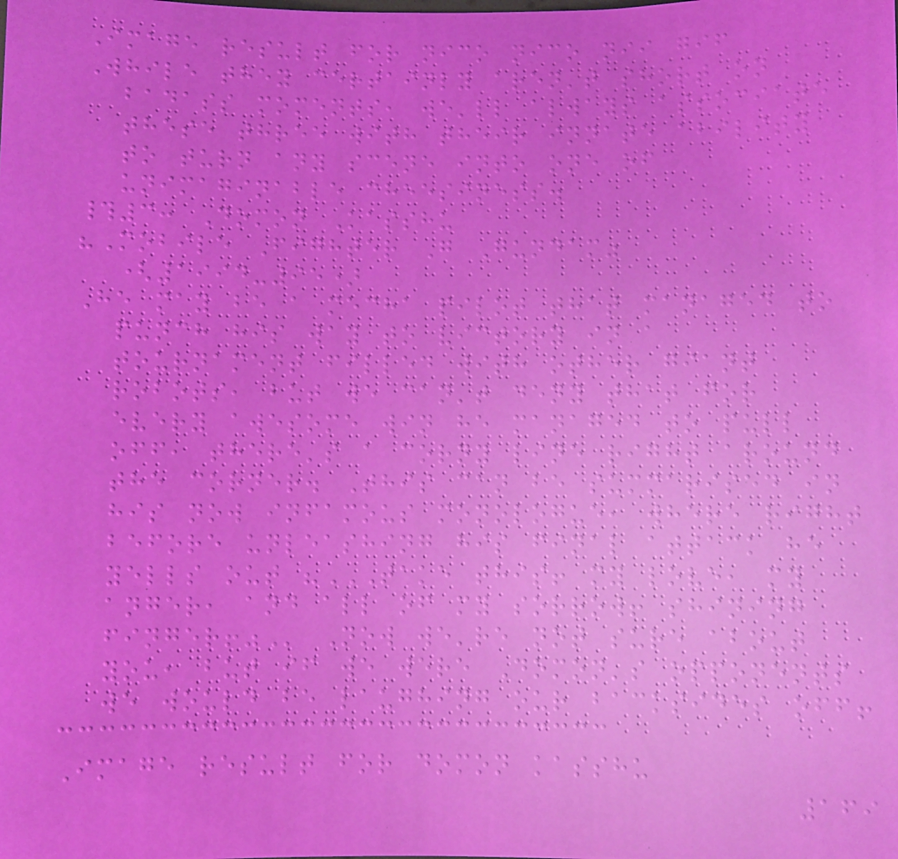Image result for nico nico nii gif
While they certainly aren't short on
badass moments, we'll always associate
these three with their innate ability
to turn any scene into one of
unimaginable cheesiness.
#3: Domon Kasshu
"Mobile Fighter G Gundam"
(1994-95)
He may be a mecha pilot that managed to
punch his way to victory in a
tournament filled with other giant
robots, but we can't deny that for
every awesome win he managed to pull
off, there's a corny line right around
the corner. This can be summarised in
his now infamous monologue, where right
before unleashing his final attack he
yells out "TAKE THIS! MY LOVE, MY
ANGER, AND ALL OF MY SORROW! SHINING
FINGER!" Now we're not sure about
you, but if we were Domon's opponents
we would be laughing our backsides off!
Image result for domon kasshu
169
